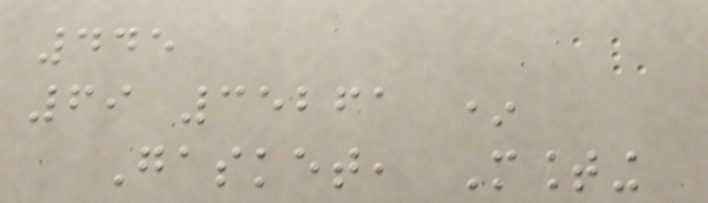445
69 35261 *
Gasket, Mounting
